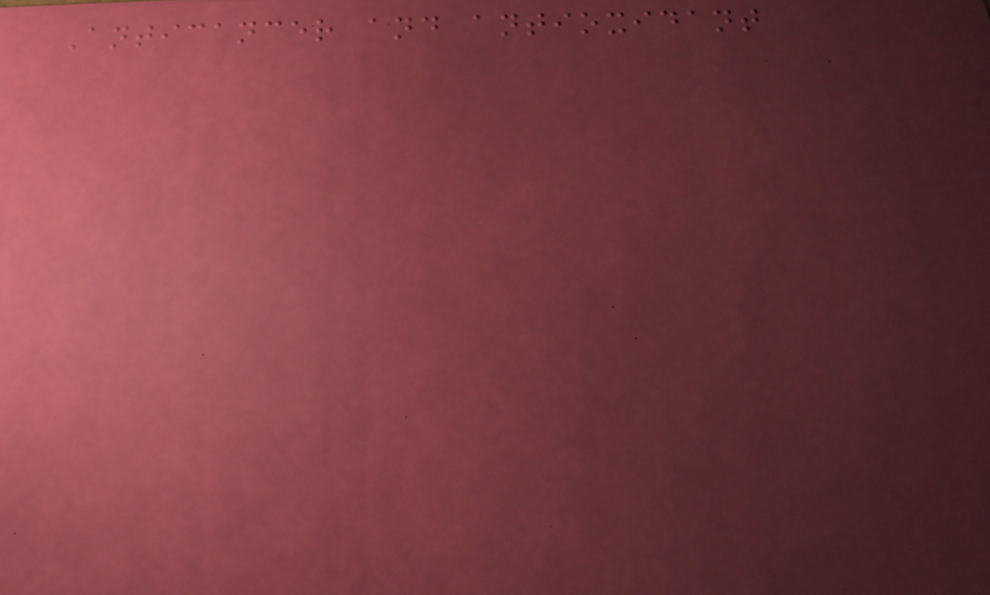Anticancer and antioxidant
